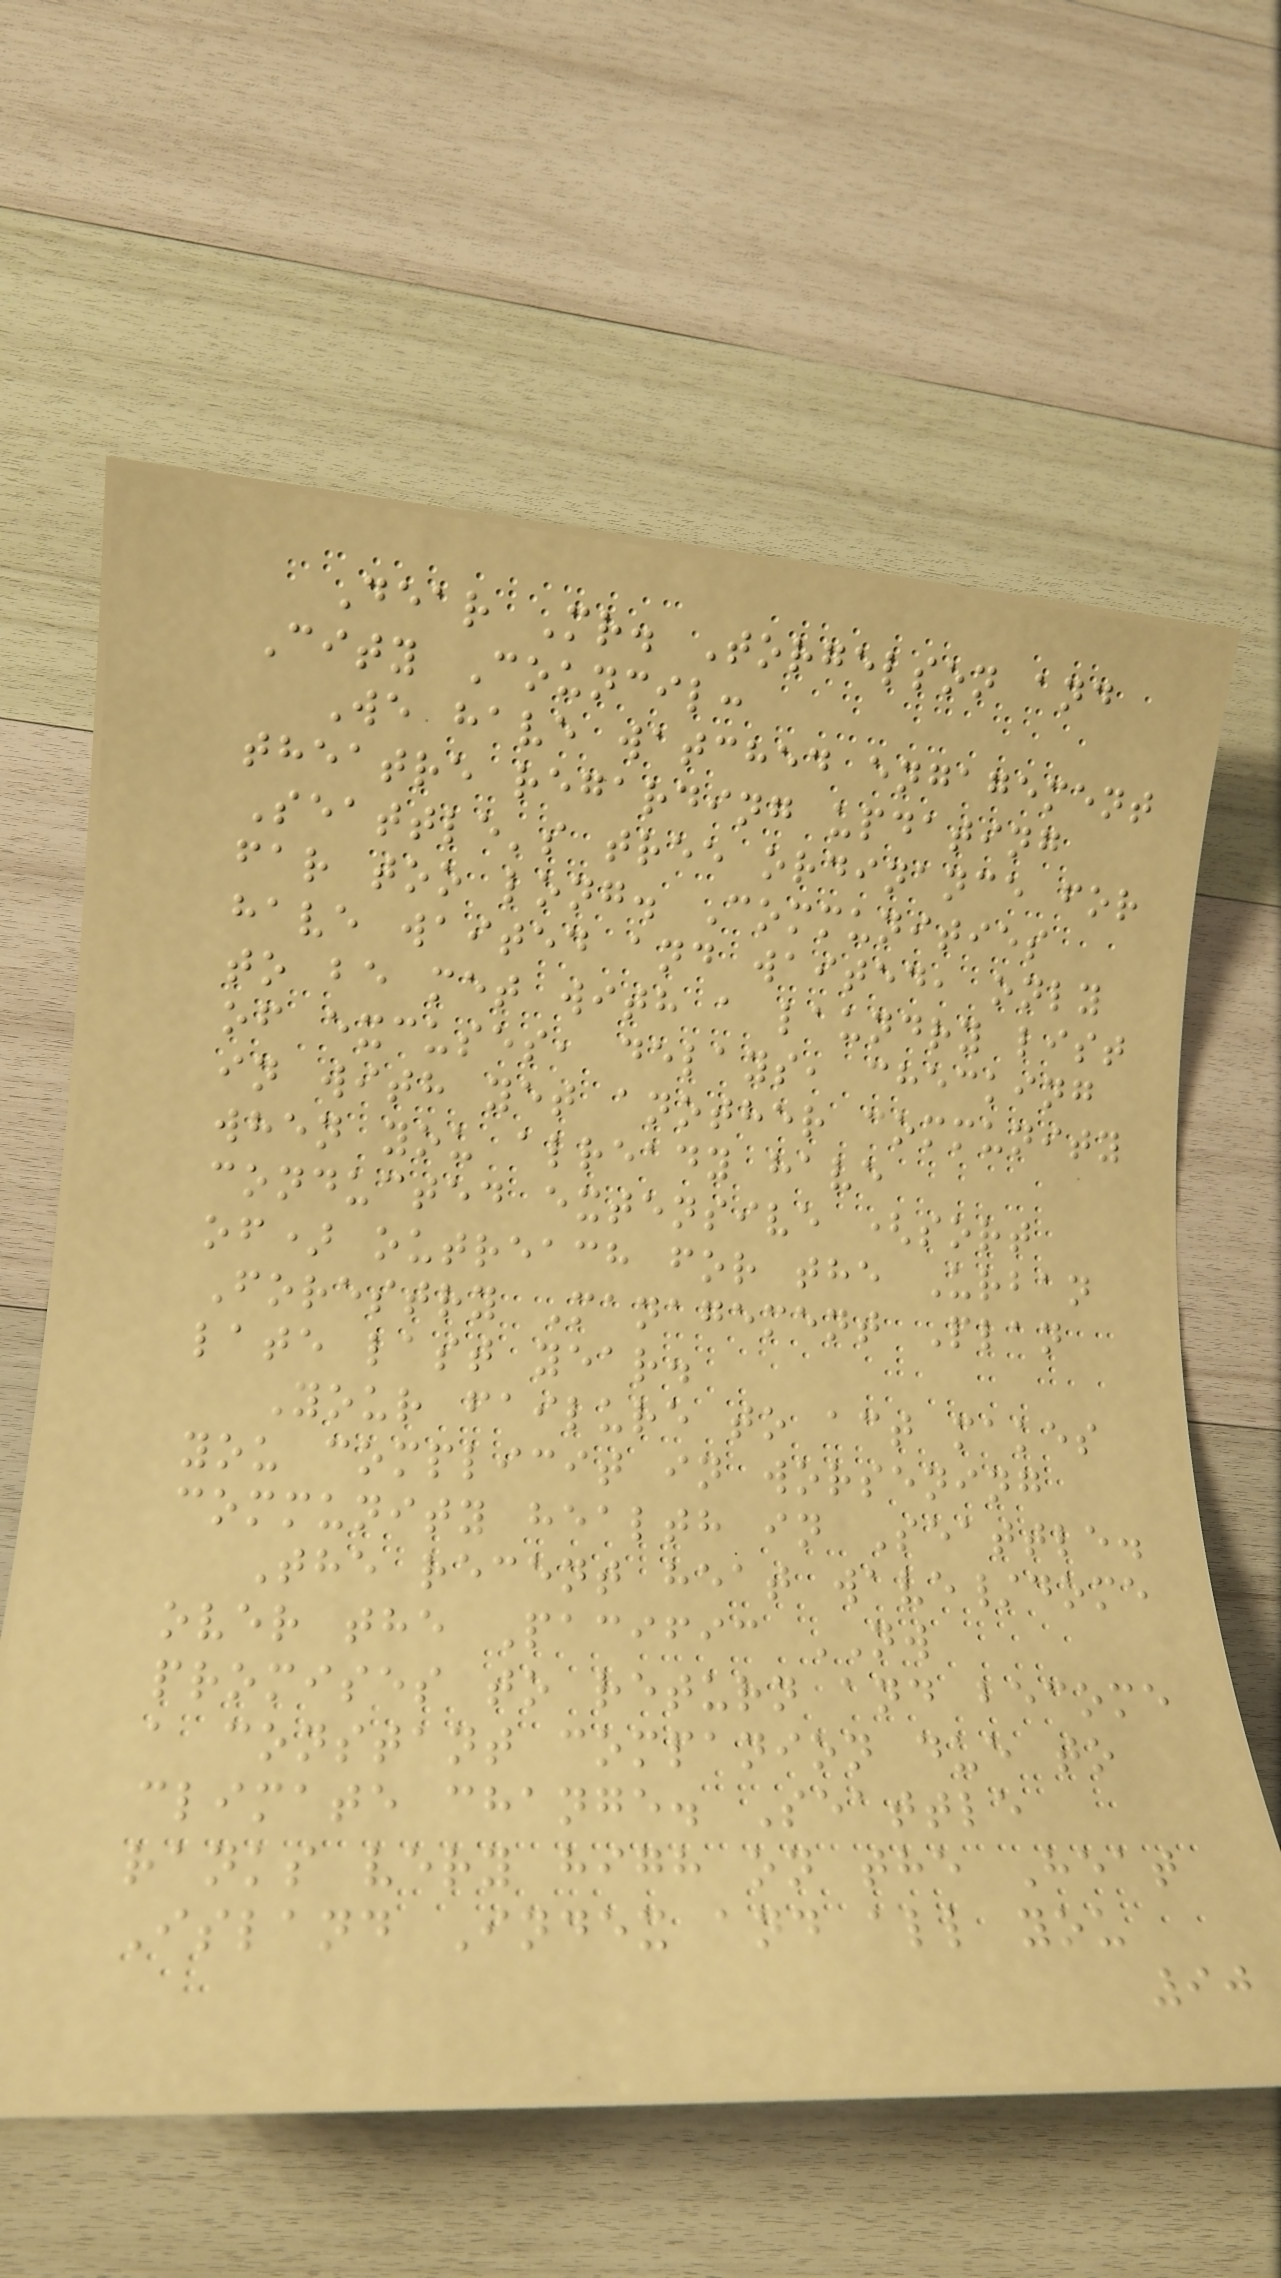Dear Mr. Torgelson and
City Council:
We have watched engagement
theatre regarding updating
Seattle's tree ordinance for
far too long. Communities
have waited and waited, only
to be met with a laundry list
of excuses, delays, checking
in with yet another community
when you already have
conducted extensive (sort
of) outreach for the Urban
Forestry Management Plan
late last year.
Your failure to act makes
you complicit in worsening
community health in Seattle.
The recent heat wave/dome
over the Pacific NW
promises to return and become
a constant companion due to
climate change. Seattle
ranks very high on the Heat
Island Index and all you
90
